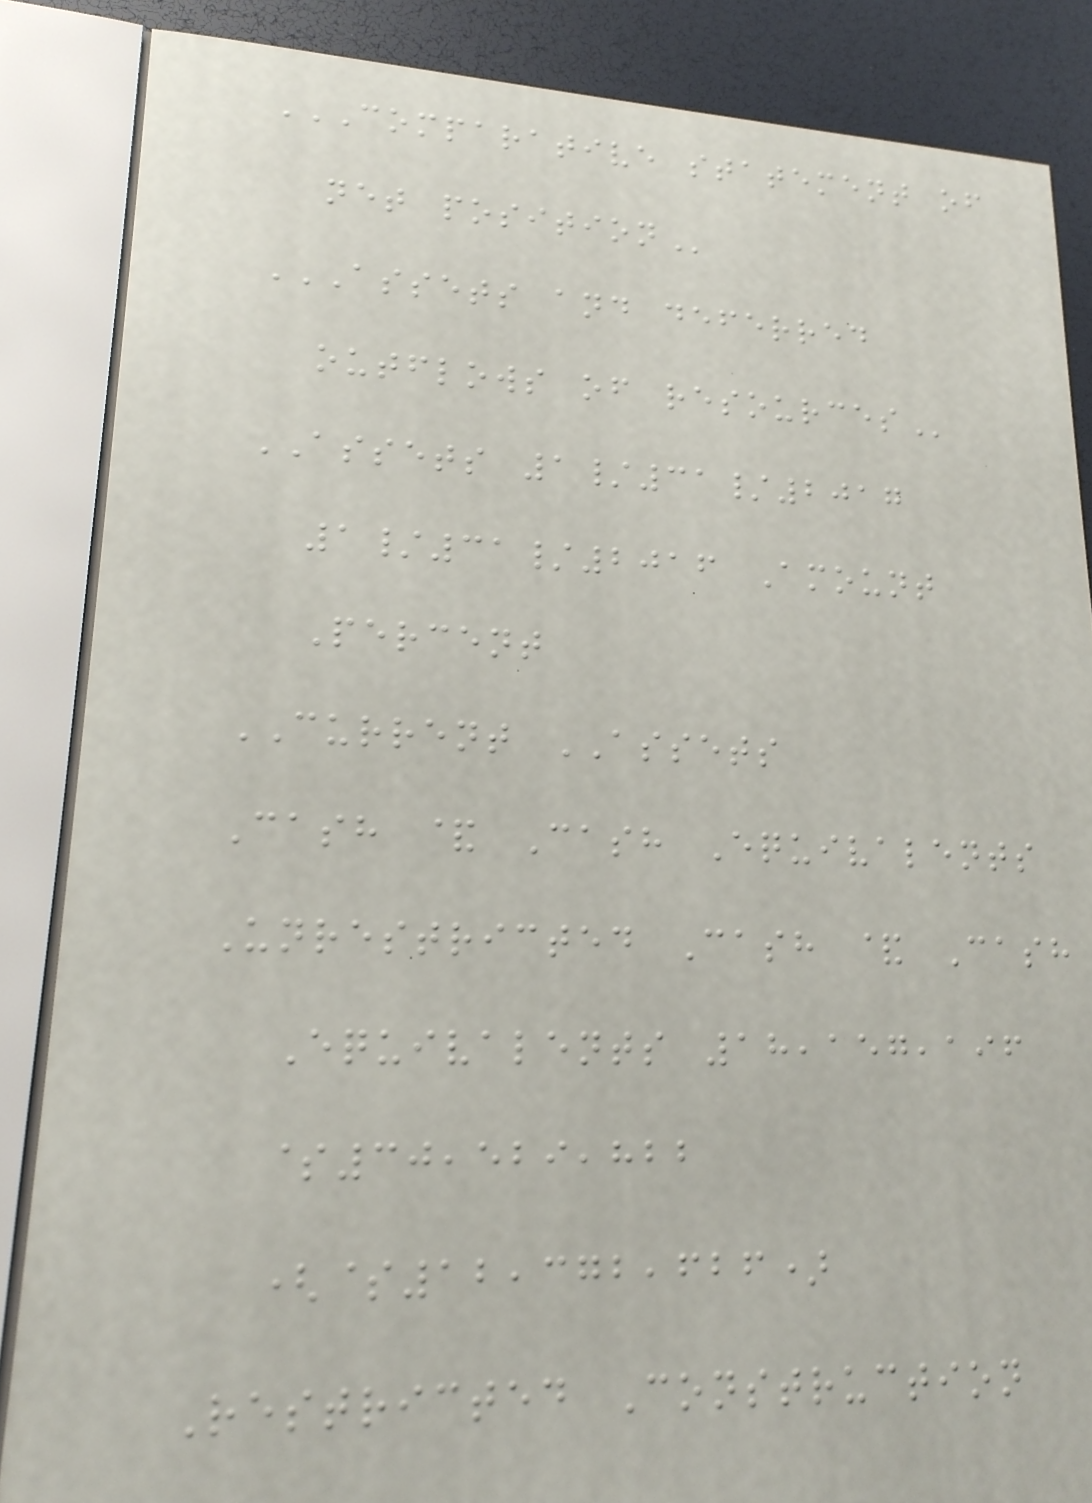COMPARATIVE STATEMENT OF
NET POSITION
ASSETS AND DEFERRED
OUTFLOWS OF RESOURCES
ASSETS 1/31/2017
1/31/2016 Amount
Percent
CURRENT ASSETS
Cash & Cash Equivalents
Unrestricted Cash & Cash
Equivalents 18,157,196
$30,529,822
($12,372,626)
Restricted Construction
